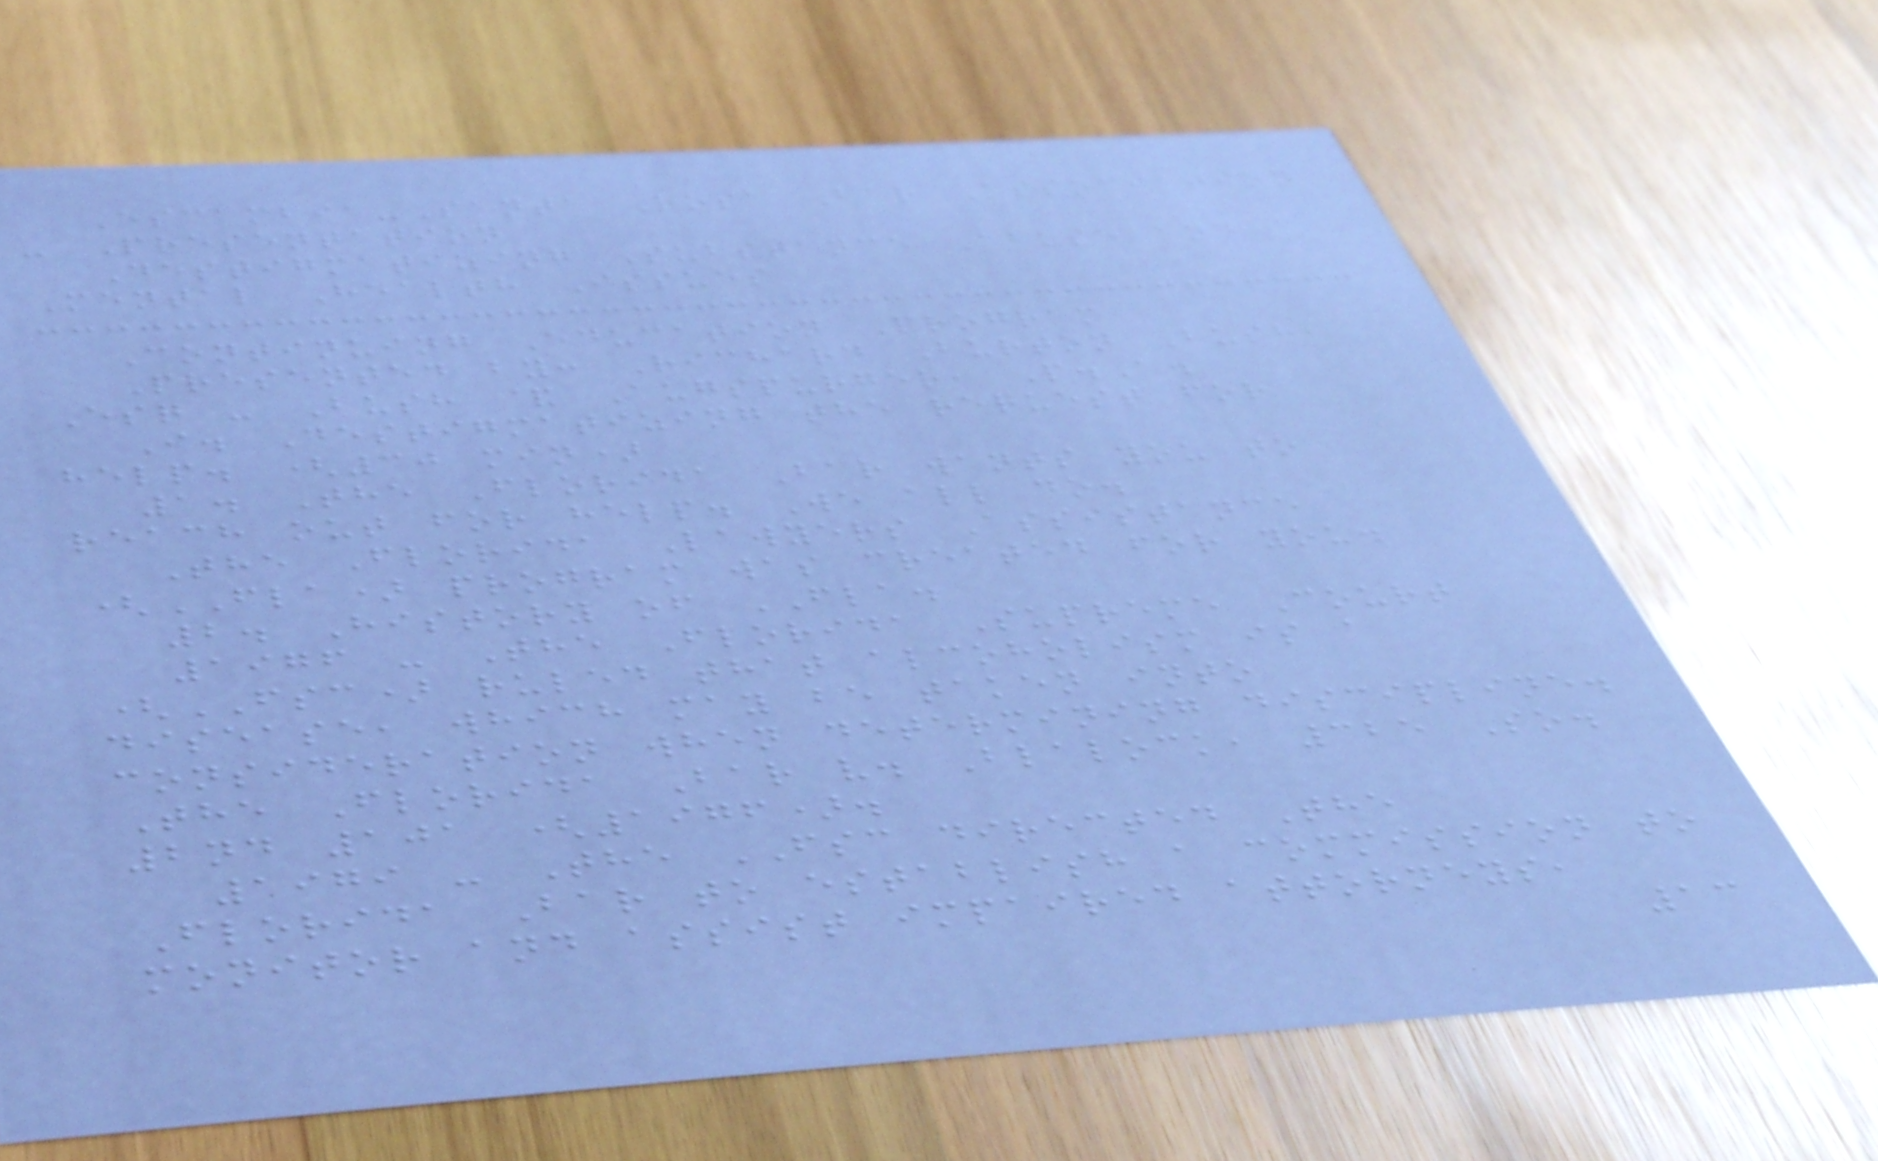Escambia-Santa Rosa Bar Association
- Presentation
Destigmatizing Substance Abuse and
Mental Health Issues
Continuing Education Program
Presented by: Richard Burton Bush,
Esq - Bush & Augspurger, P.A.
I. Destigmatizing the request for
help. (30 min)
1. The Florida Bar wants you to
reach out for help. We all do.
The Florida Lawyers Assistance
(FLA) program was created for you.
2. History of FLA.
1976 - The Florida Supreme Court
(FSC) ruled that alcoholism is a
disease, which may be taken into
consideration when determining discipline.
The Florida Bar v. Blalock, 325 So.
2nd 101 (1976).
1979 - The FSC directed The
Florida Bar to establish a commission to
monitor and assist impaired attorneys,
13
